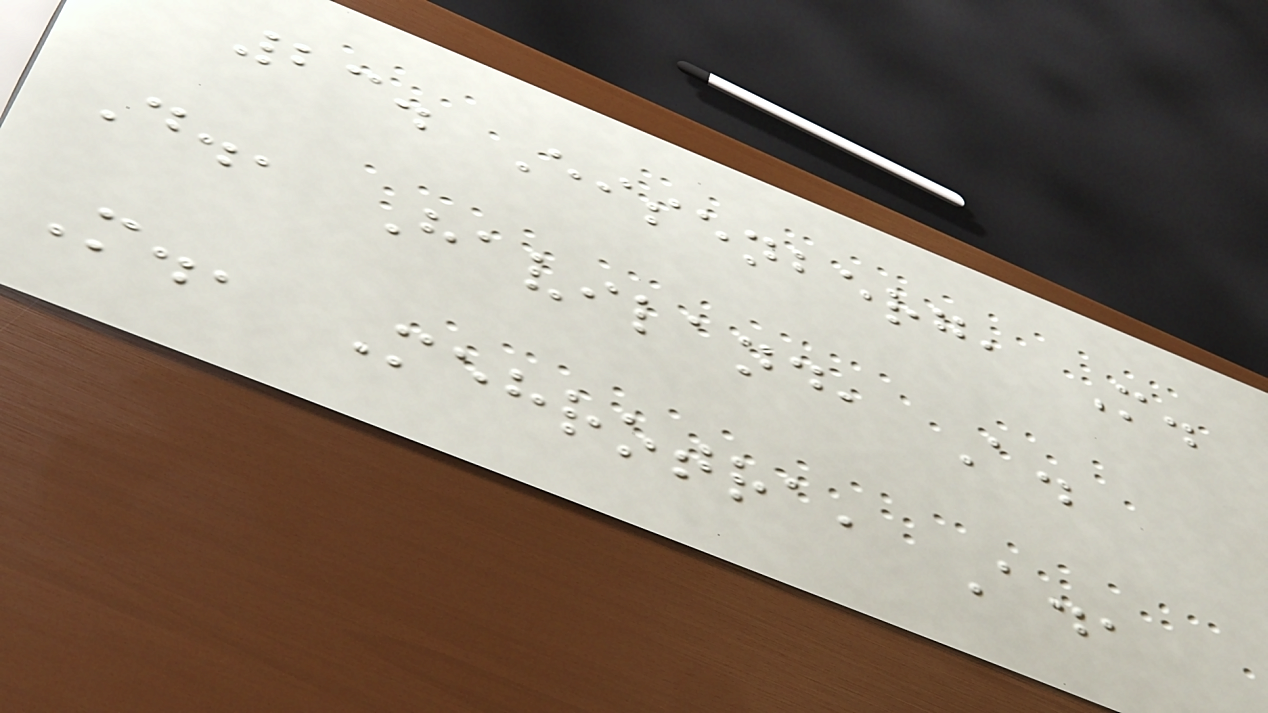23. Eisenberg, M.
D., Haviland, A.
M., Mehrotra, A.,
